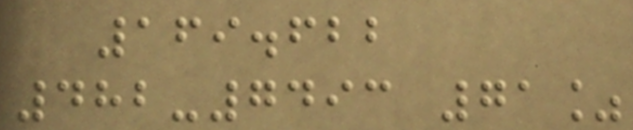169.622
482-7493 71%
